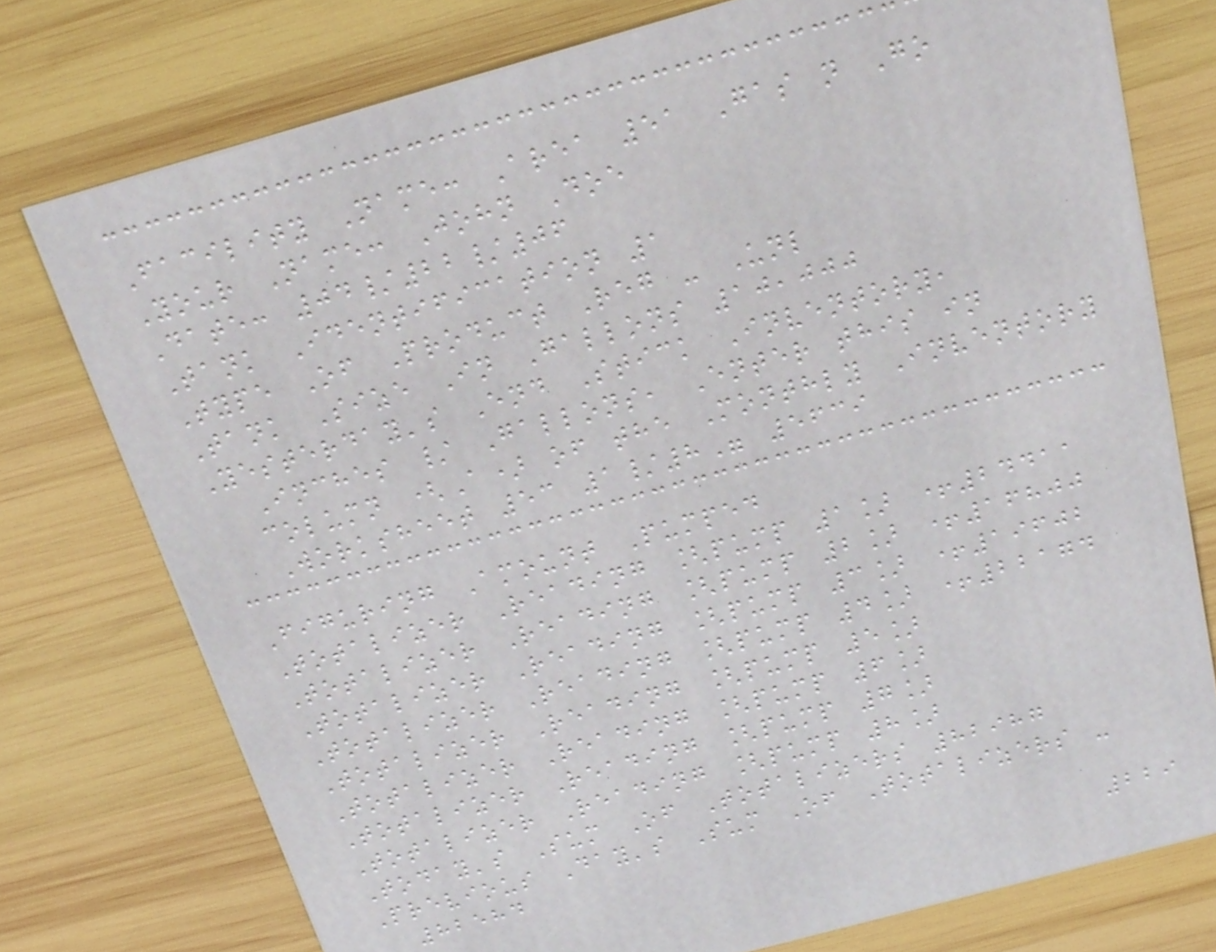Facility Name: Area 51 Gas n Go
Your Name: John Doe
Date: 04/22/06
Tank Identification 1
Type Of Product Reg - Unl
Tank Size In Gallons 10,000
Yesterday's End Stick Inventory,
Inches / Gallons, Enter this in
column (A) of the Monthly Inventory
Worksheet 53 1/8" 5639
Figuring Amount Pumped
Totalizer Reading [pump 1] +24411
Totalizer Reading [pump 2] +16800
Totalizer Reading [pump 3] +19602
Totalizer Reading [pump 4] +22174
Totalizer Reading [pump 5]
Totalizer Reading [pump 6]
Totalizer Reading [pump 7]
Totalizer Reading [pump 8]
Today's Sum Of Totalizers 82987
Previous Day's Sum Of Totalizers -
82584
229
